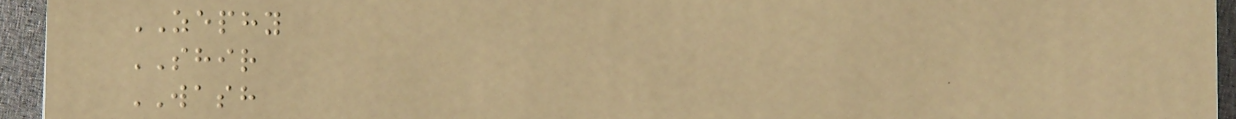ZEPHY
SHIR
WASH
